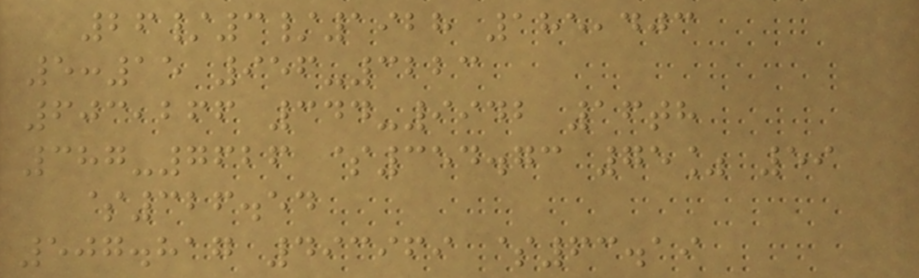26/3/1928 185,403
5:15 956-3223
603,266 344-9942 16th
387-7626 $354.73 75% 59
$326.54
507.817 493969 $63.19
